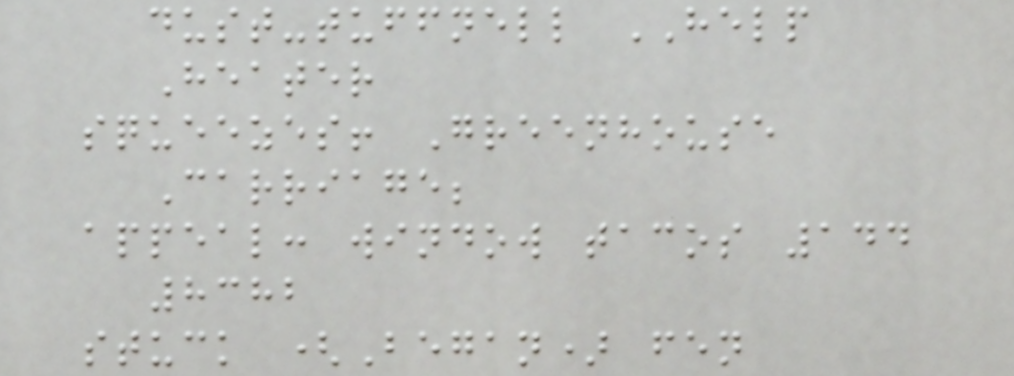dust-tuffnell HELP
Heater
squeezes! Greenhouse
Carriage;
appeal: window tacos 144
8382
stuck (Began) fen
